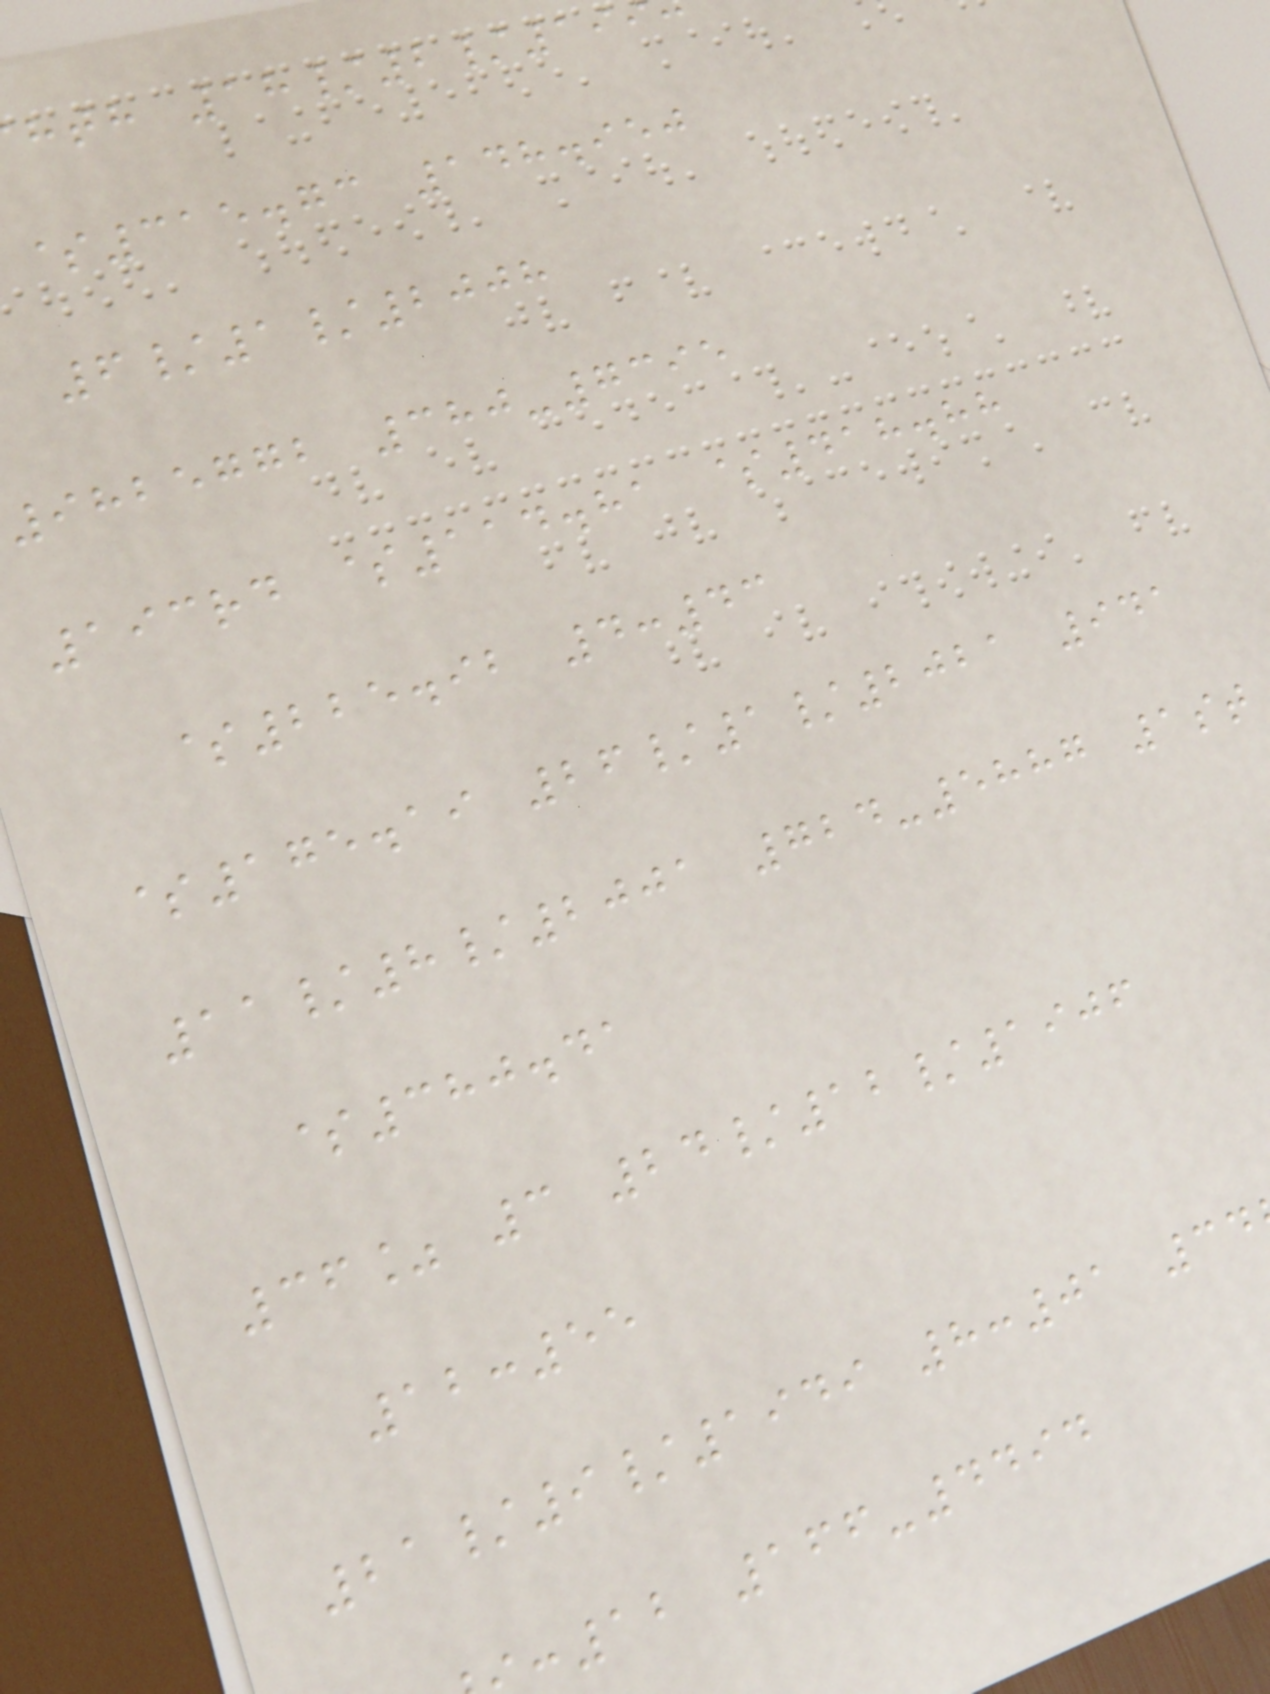hth 18/2/19
$315.73 148.950
6/1/2008
9825772 380-7395
193rd $114.81 $418.88
$225.92 4:43
$175.19 26/1/2021 941
11/8/2001 724-5887 1st
$380.41
36% 3 24/12/1906
12:55
21/9/1949 8:01 34
:12 166-4494
